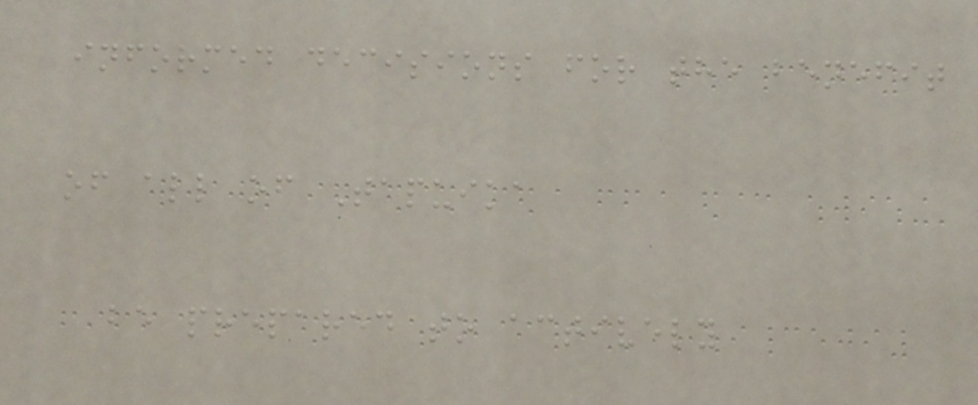informed decisions for the benefit
of all of Tapuika
be prepared to actively
